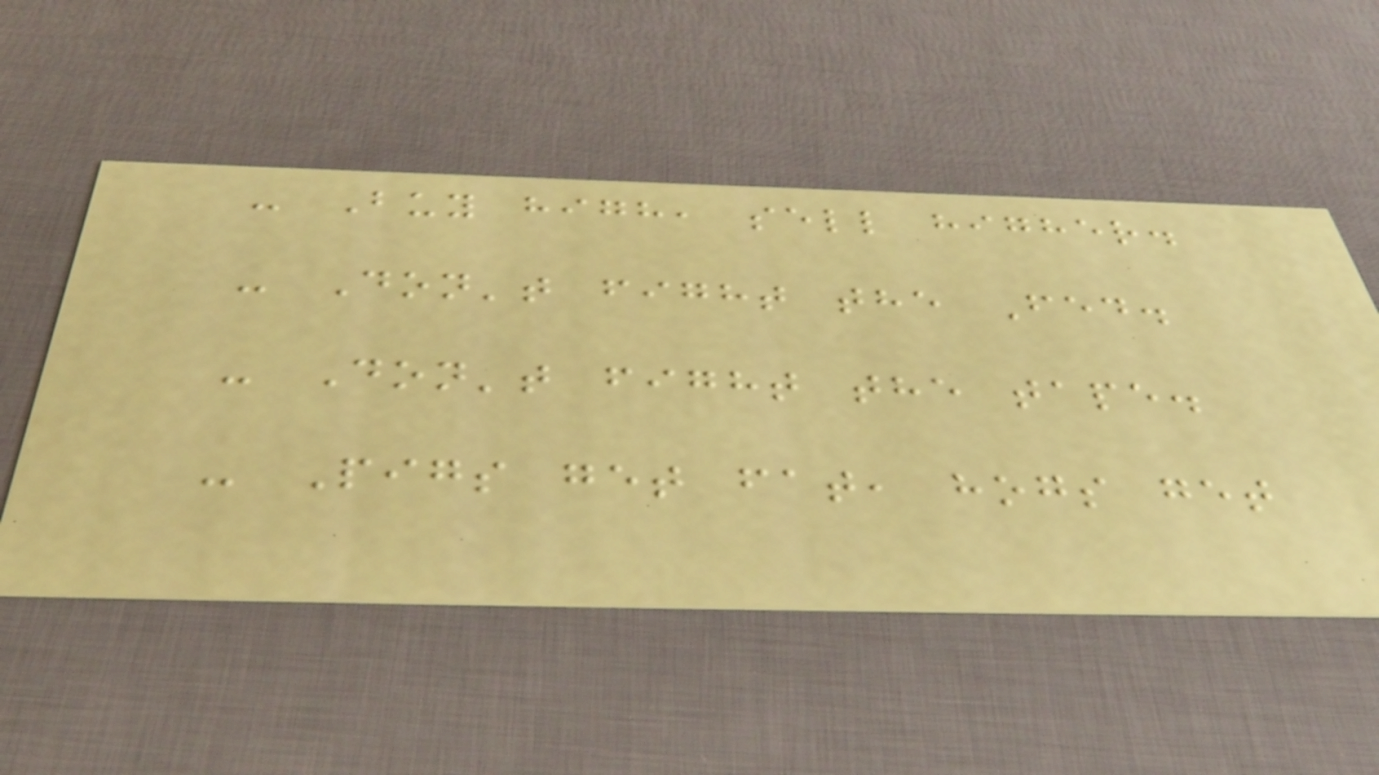- Buy high, sell higher.
- Don't fight the Fed.
- Don't fight the tape.
- Pigs get fat, hogs get
